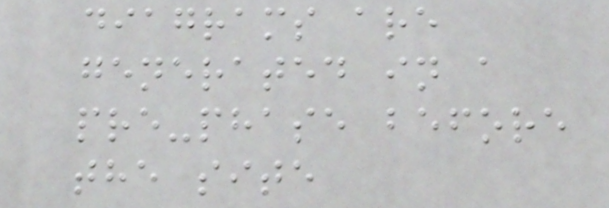diagrams are
generated in a
pre-phase before
the site
